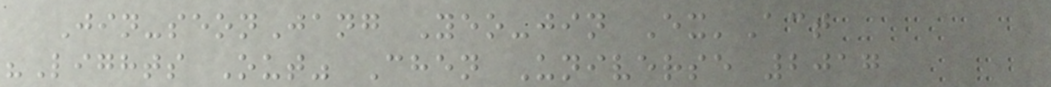Jin-seonJang Yeo-jin Ex'Act
"Lights Out" Chen Universe 2017
